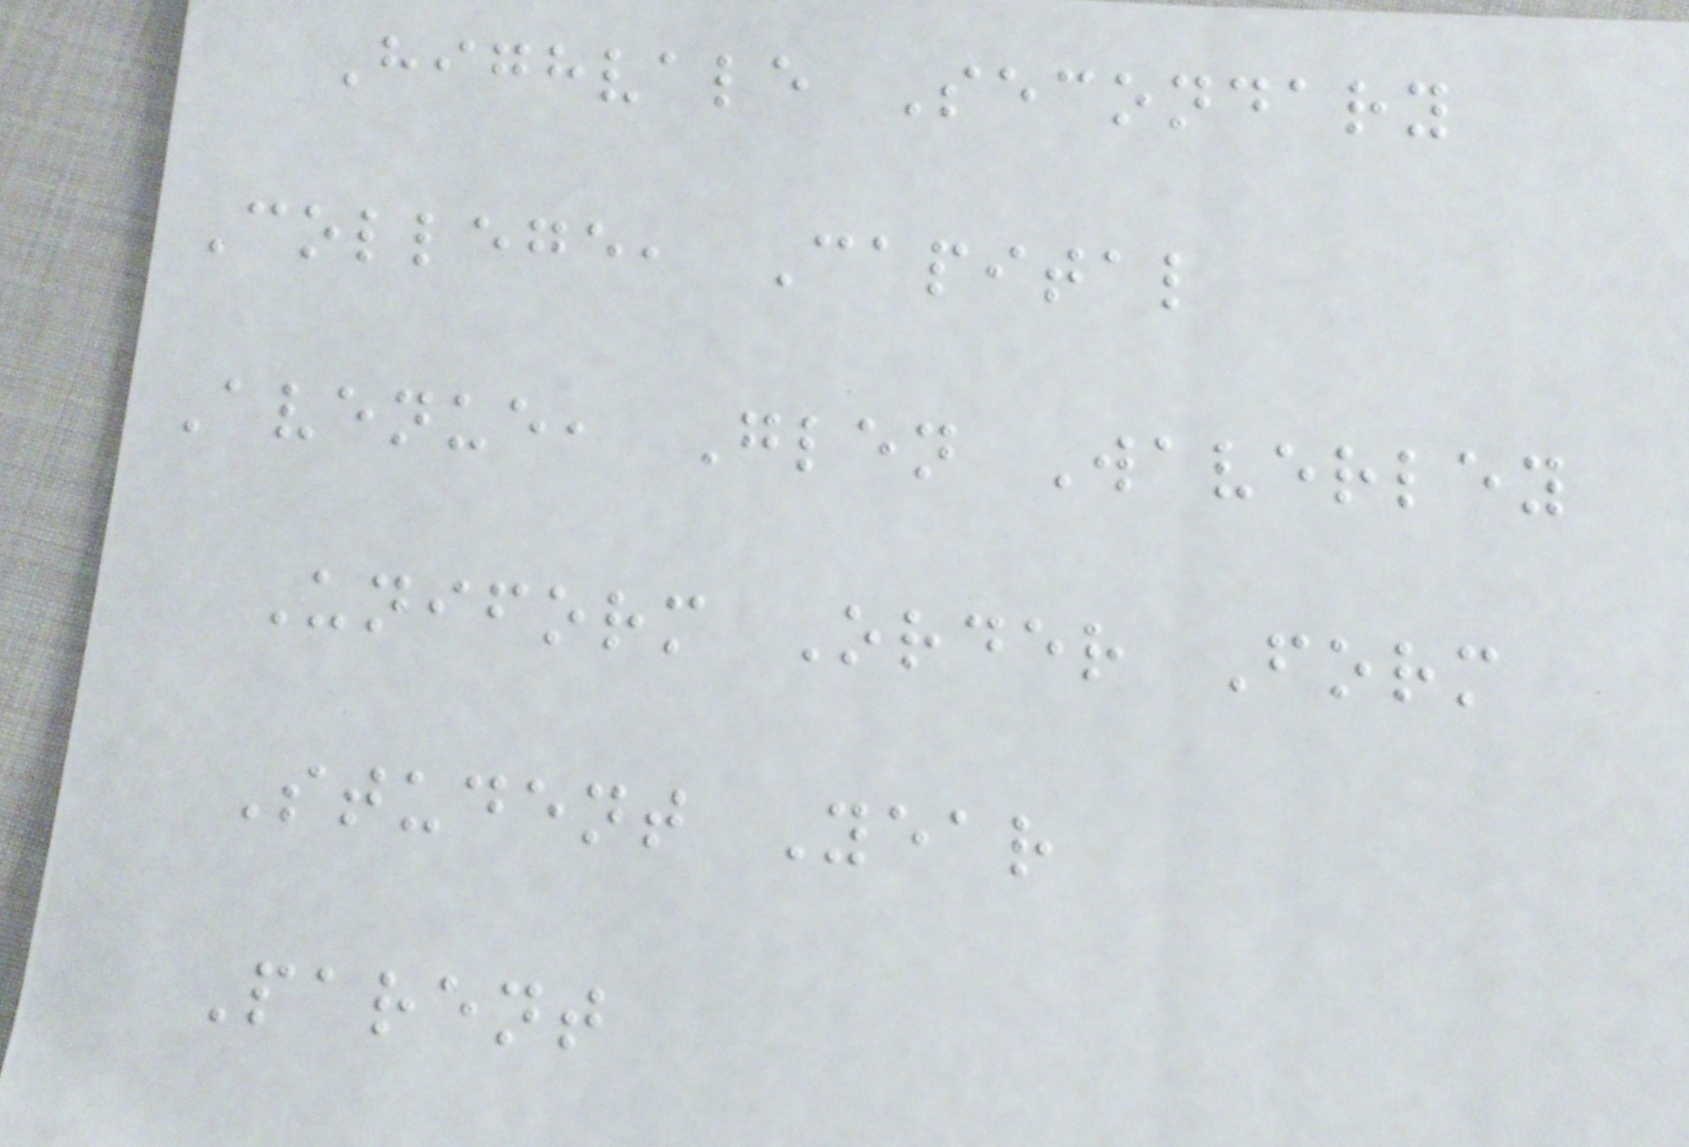Highvale Secondary
College, Capital
Avenue, Glen Waverley
Uniform Order Form
Student Year
Parent
